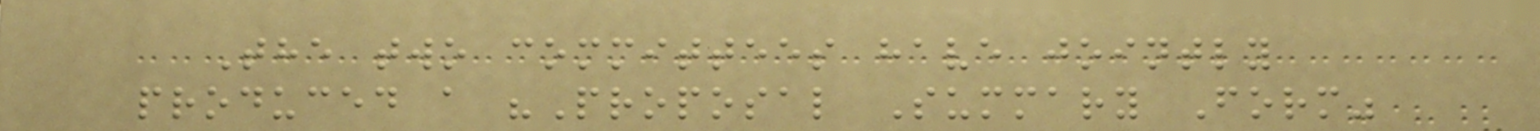The two committees have jointly
produced a "Proposal Summary Form"
